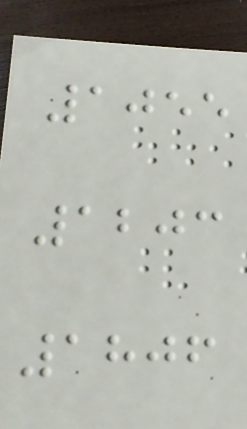1055
1203
1806
